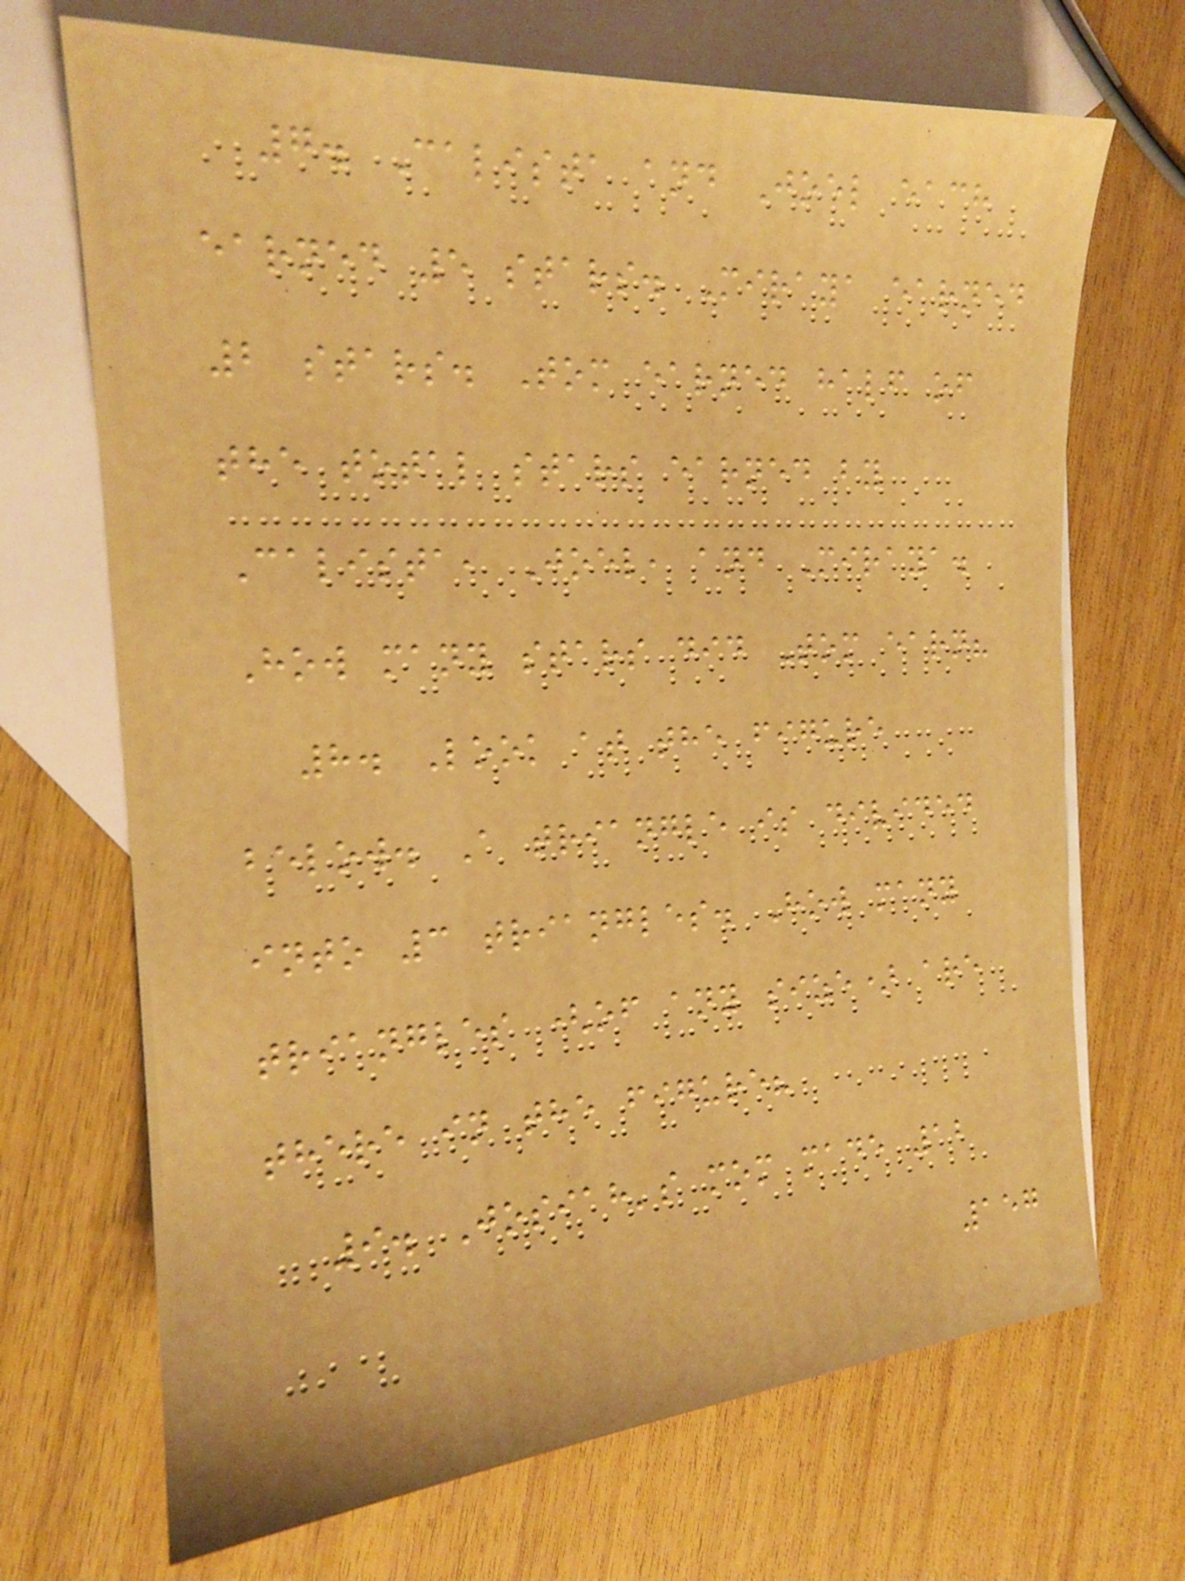7. Calista and Joel each
earned 5 stars. Miraya earned
2 stars. Tom earned half of
the total stars earned by
Calista, Joel, and Miraya.
How many stars did Tom earn?
8. Look at the figure
below. A triangle is divided
into 3 triangles. How many
triangles (of any size) are
there in the figure?
9. Josiah's mom made 12
157
